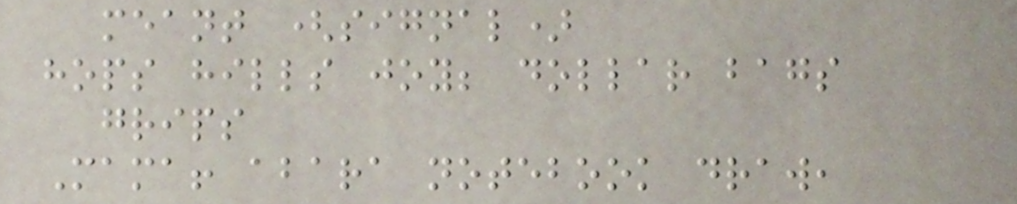meant (signal)
hops hills joy; dollar bags
grips
Mama! abara notebook draw,
